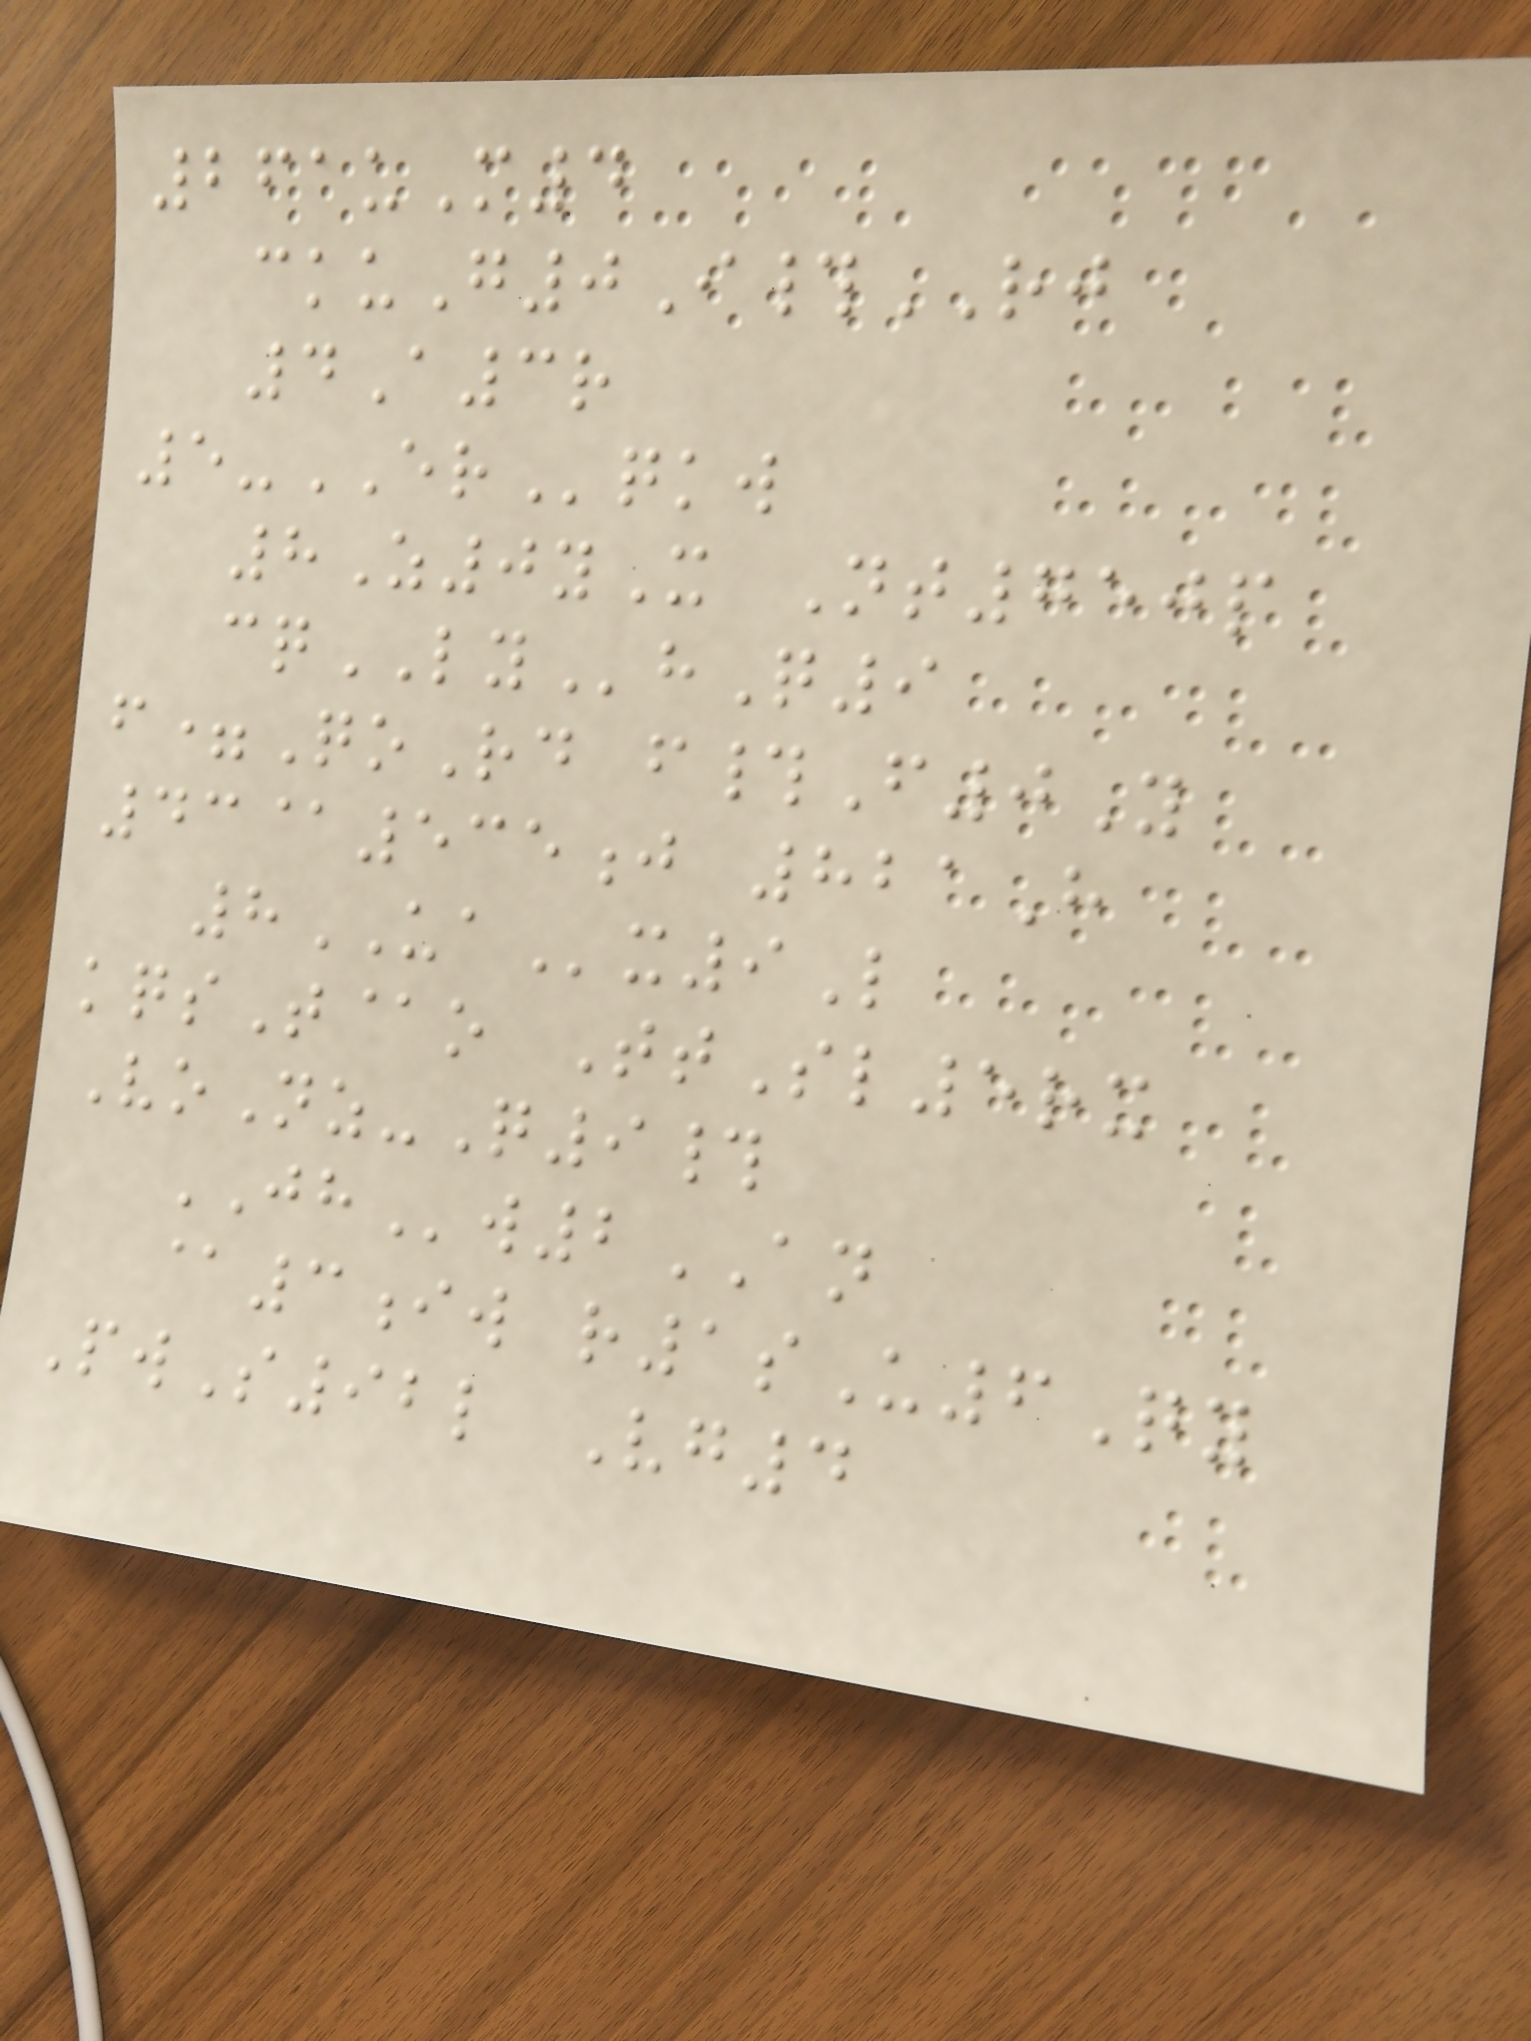261uM4
ckuG0I#RJ
4A3r
5-ERqkw
8Z0yX Nt750p
cqLYhQ9
f=QoRd f#F0Y
43@535j 821H
8UAx9L
kqsT@o TtSl5rx
VoNz-Q9#
JHw2AN
@3iw r1sU6Qy
PwS92l Vg4
